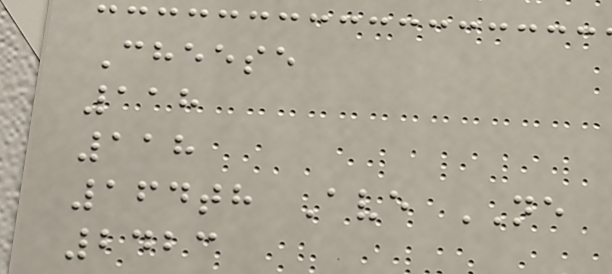Cheese
118
118
164th Ave NE
2423
